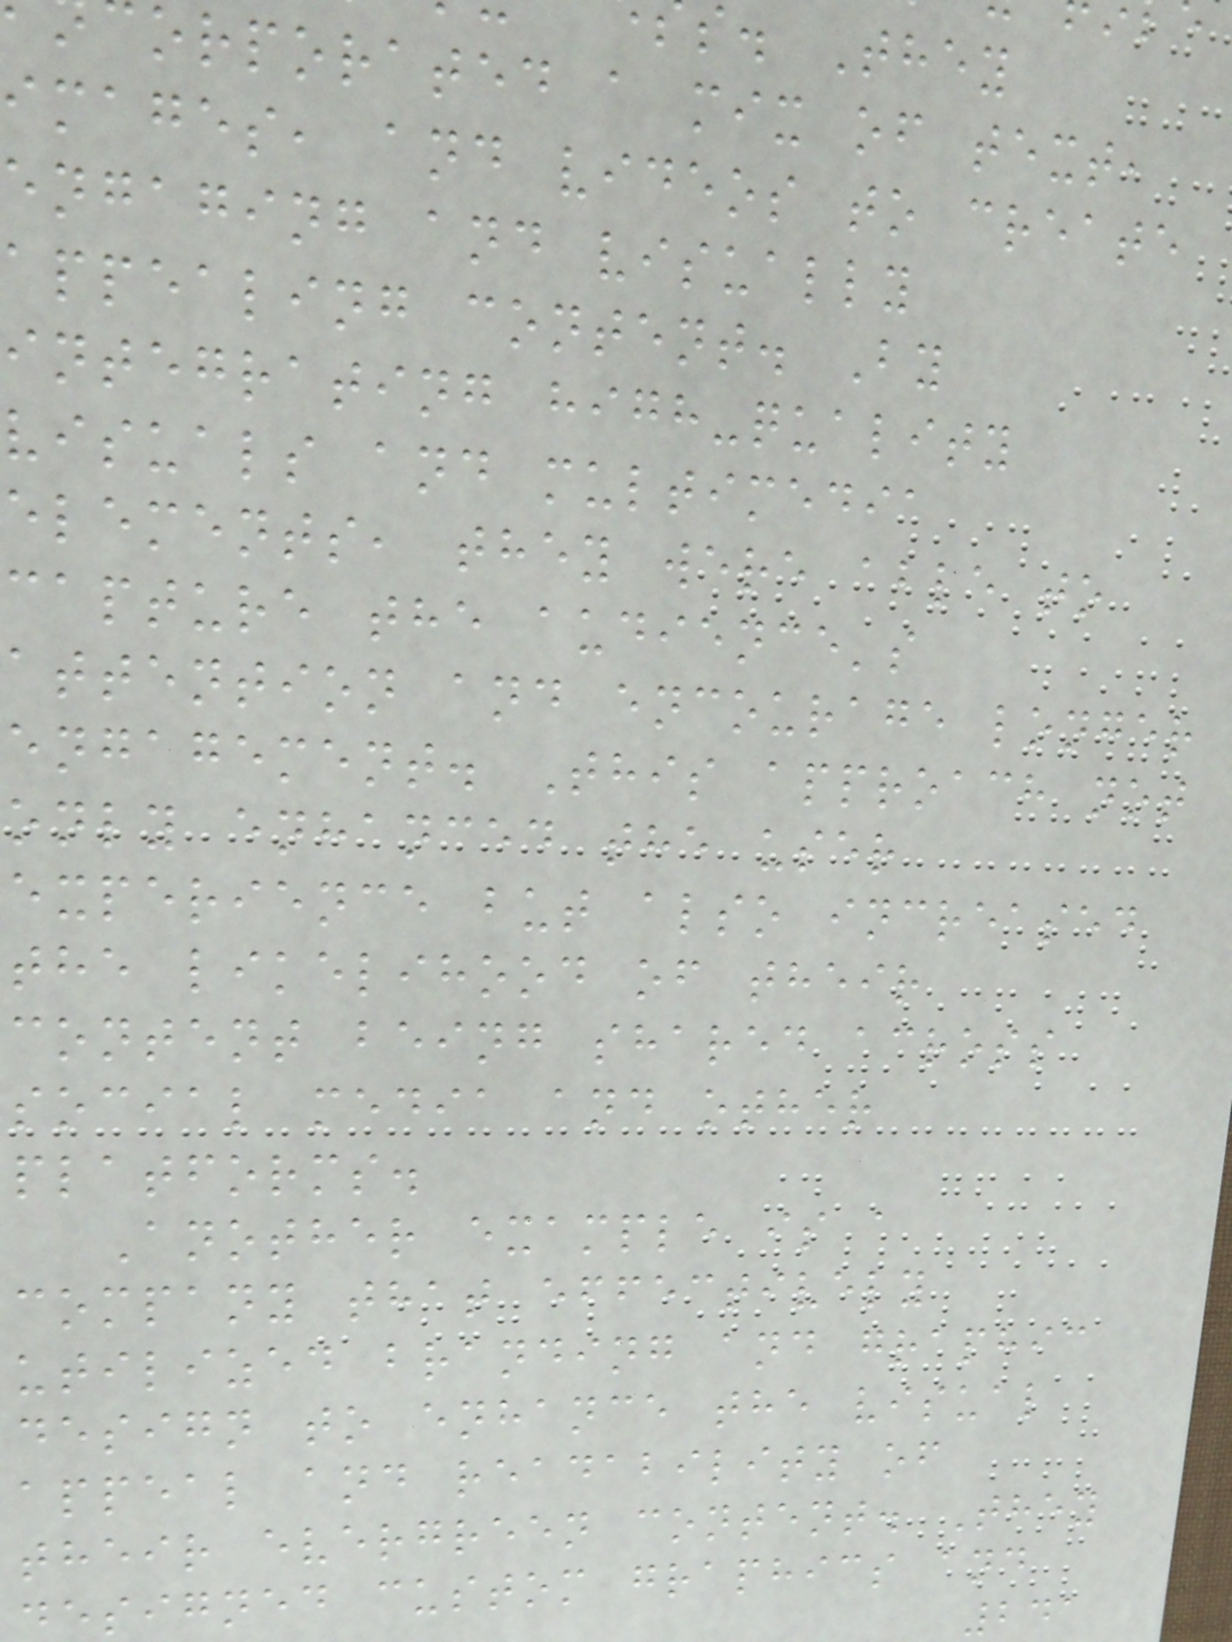s. They
orporated a mix of text,
images, and videos to create
engaging and visually
appealing content. By
integrating high-quality
visuals and multimedia
elements, they were able to
capture the audience's
attention and encourage longer
engagement. This approach not
only enhanced the user
experience but also increased
the likelihood of their
content being shared across
social media and other
platforms.
Another example is a
company that effectively
utilized branding and graphic
design to enhance the visual
appeal and readability of
their evergreen content. They
esigned custom graphics and
241
